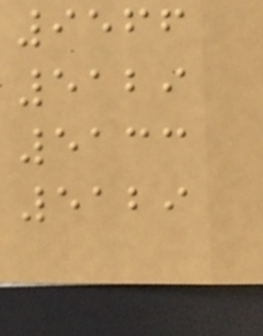9566
5129
5133
5129
